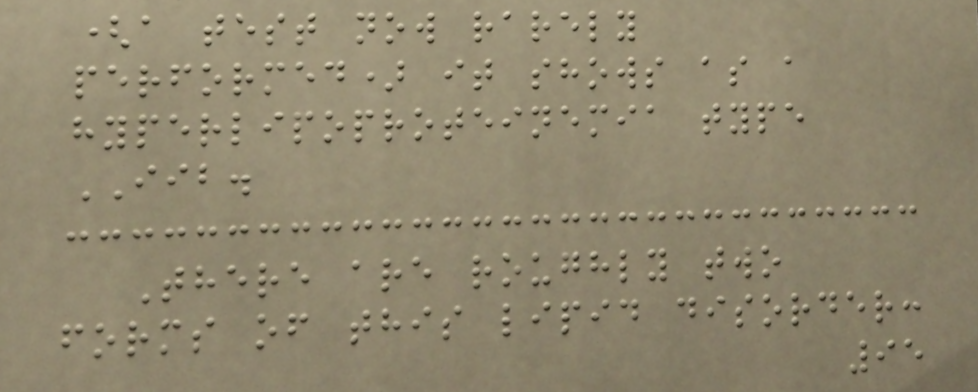(a test now rarely
performed) it shows as a
hyperlipoproteinemia type
IIB.
There are roughly two
forms of this lipid disorder:
95
